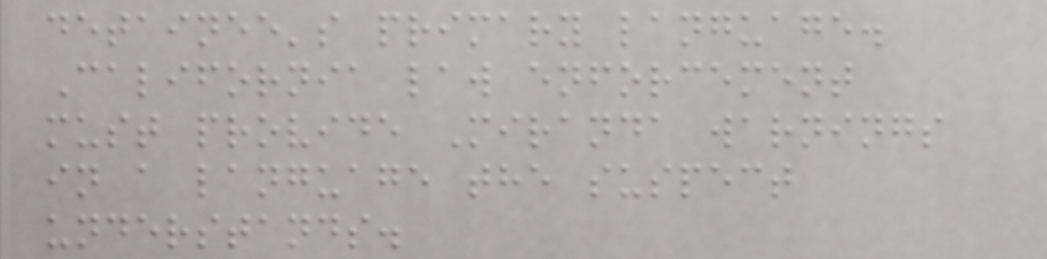detainee's primary language.
California law enforcement
must provide Miranda warnings
in a language the suspect
understands.
